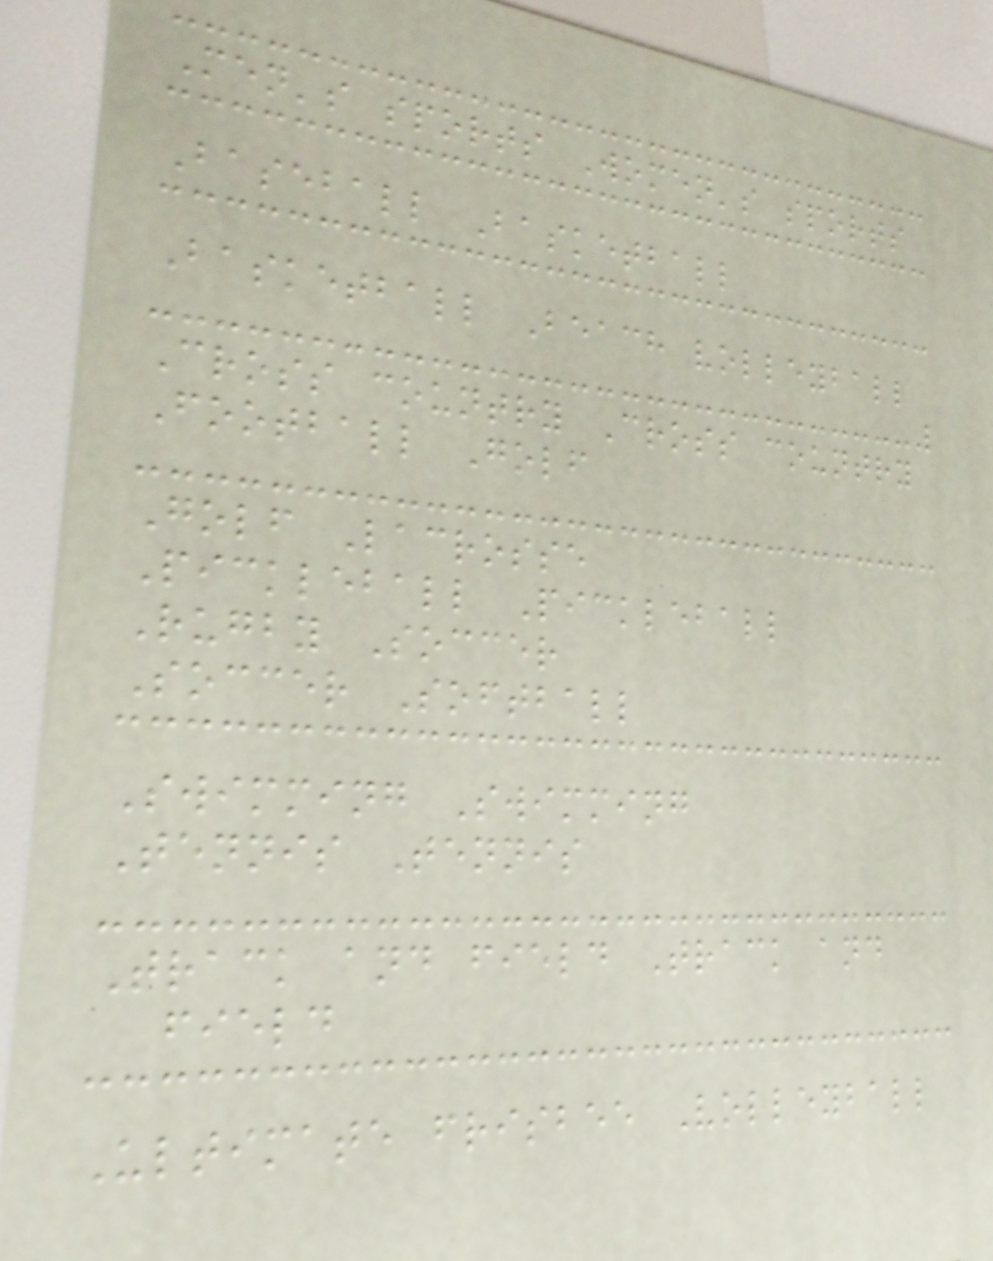Men's sports Women's sports
Baseball Basketball
Basketball Beach volleyball
Cross country Cross country
Football Golf
Golf Lacrosse
Pickleball Pickleball
Rugby Soccer
Soccer Softball
Swimming Swimming
Tennis Tennis
Track and field Track and
field
Ultimate frisbee Volleyball
